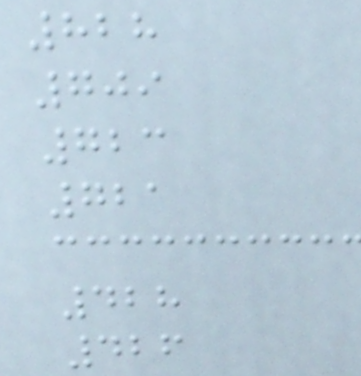828
709
723
721
428
426
